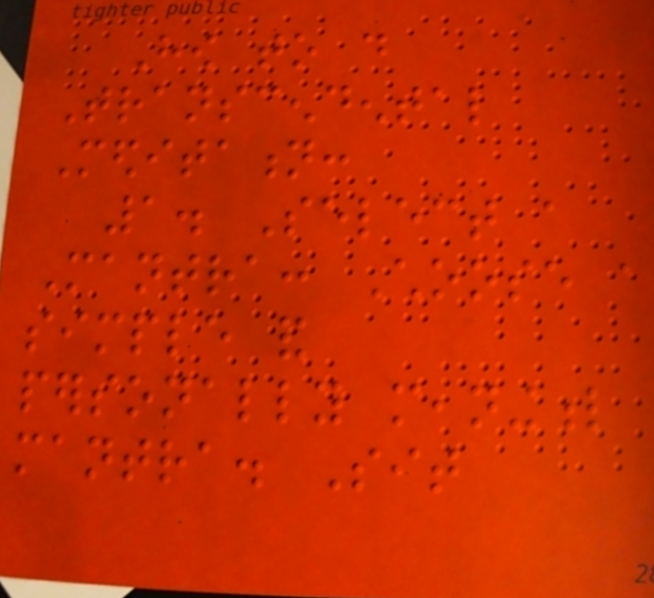How to do
Transcendental
Meditation:
1. Select a
Mantra: Choose a
simple and
personally meaningful
mantra. Sit
